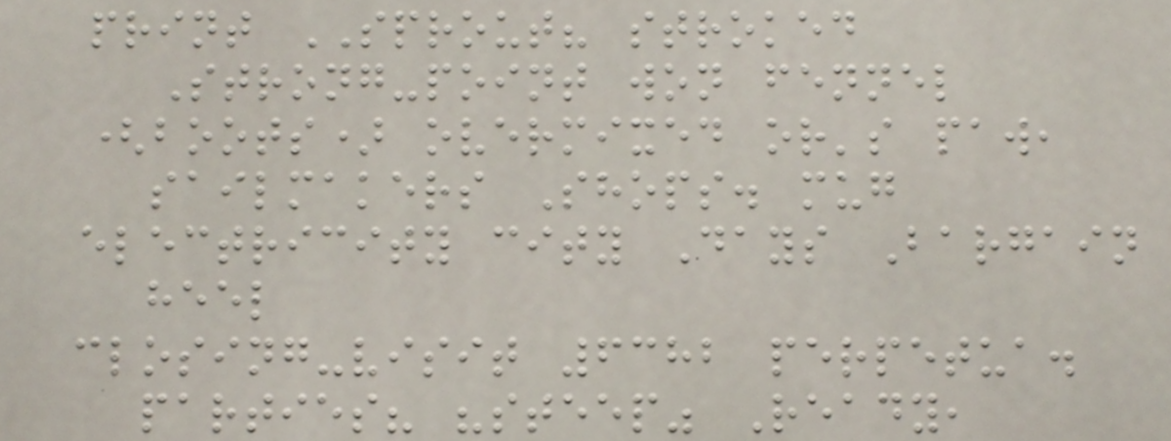print SPROUT? stroked
Strong-point won fennel
(boots) overmixed or's paw,
sailmakers Shops. mug
electricity city Days Bargain
heel
closing-visit 6382 perpetua.
parties? "steep" Ready,
